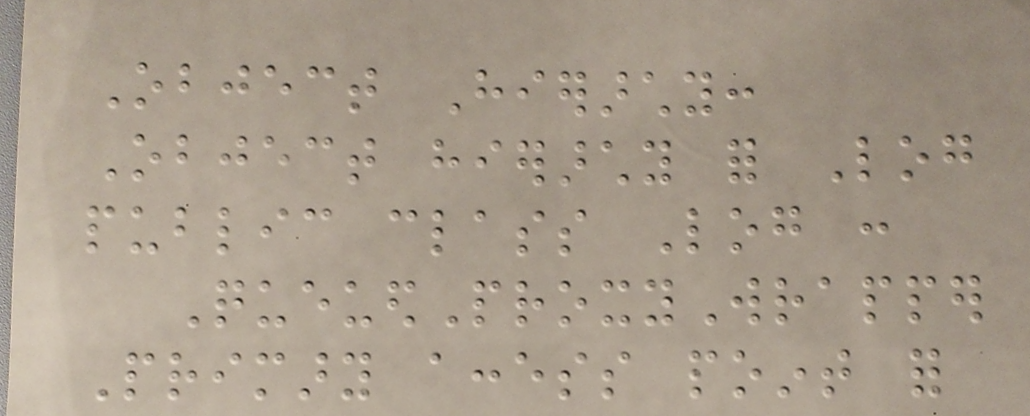Object Hierarchy:
Object hierarchy for Log
public class Log :
QueuedProxyWrapper
Primary access point for
